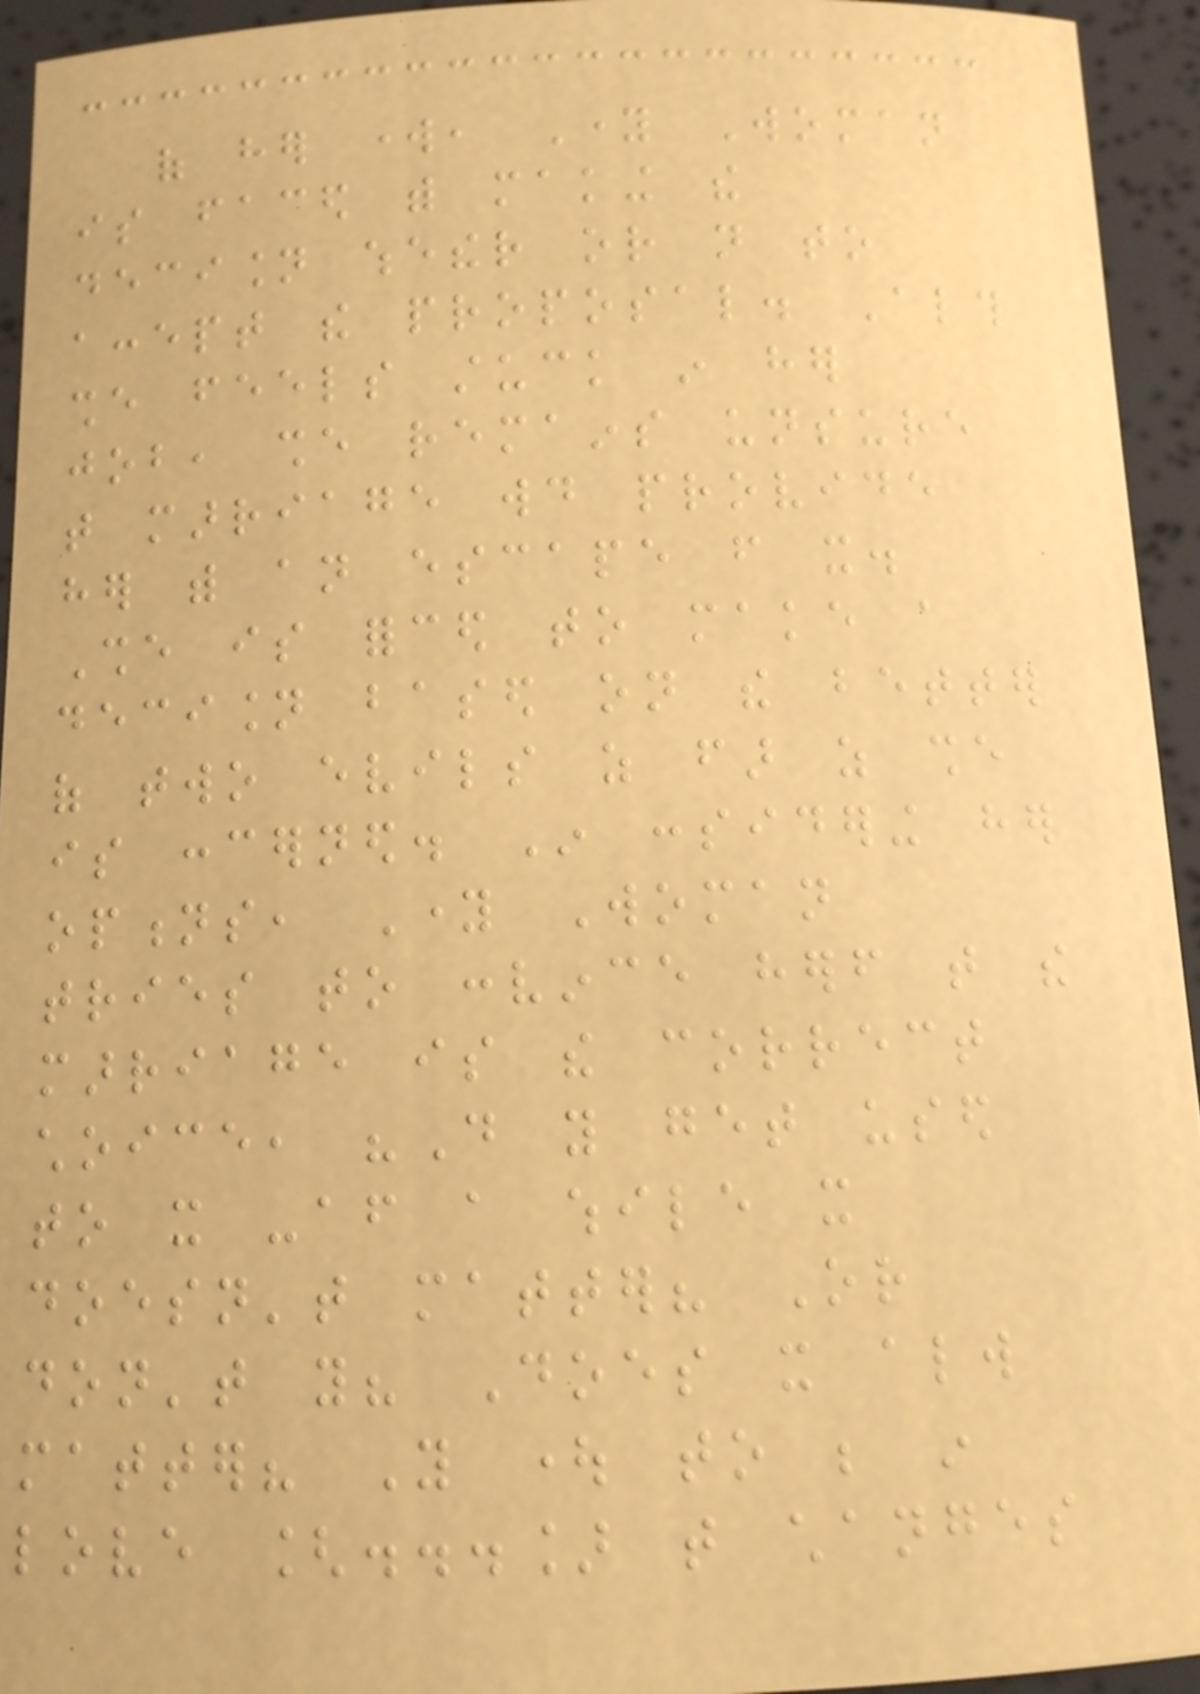of her work, Young Woman
is faced with making the
decision whether or not to
accept the proposal. Although
she feels stuck in her
job, she remains unsure
that marriage would provide
her with an escape from it.
She is forced to make a
decision based on the better
of two evils as far as she
is concerned. In considering her
options, Young Woman
tries to convince herself that the
marriage is the correct
choice, "Do you get used
to it -after a while it
doesn't matter? Or
don't you? Does it always
matter? You ought to be in
love [...] that changes
